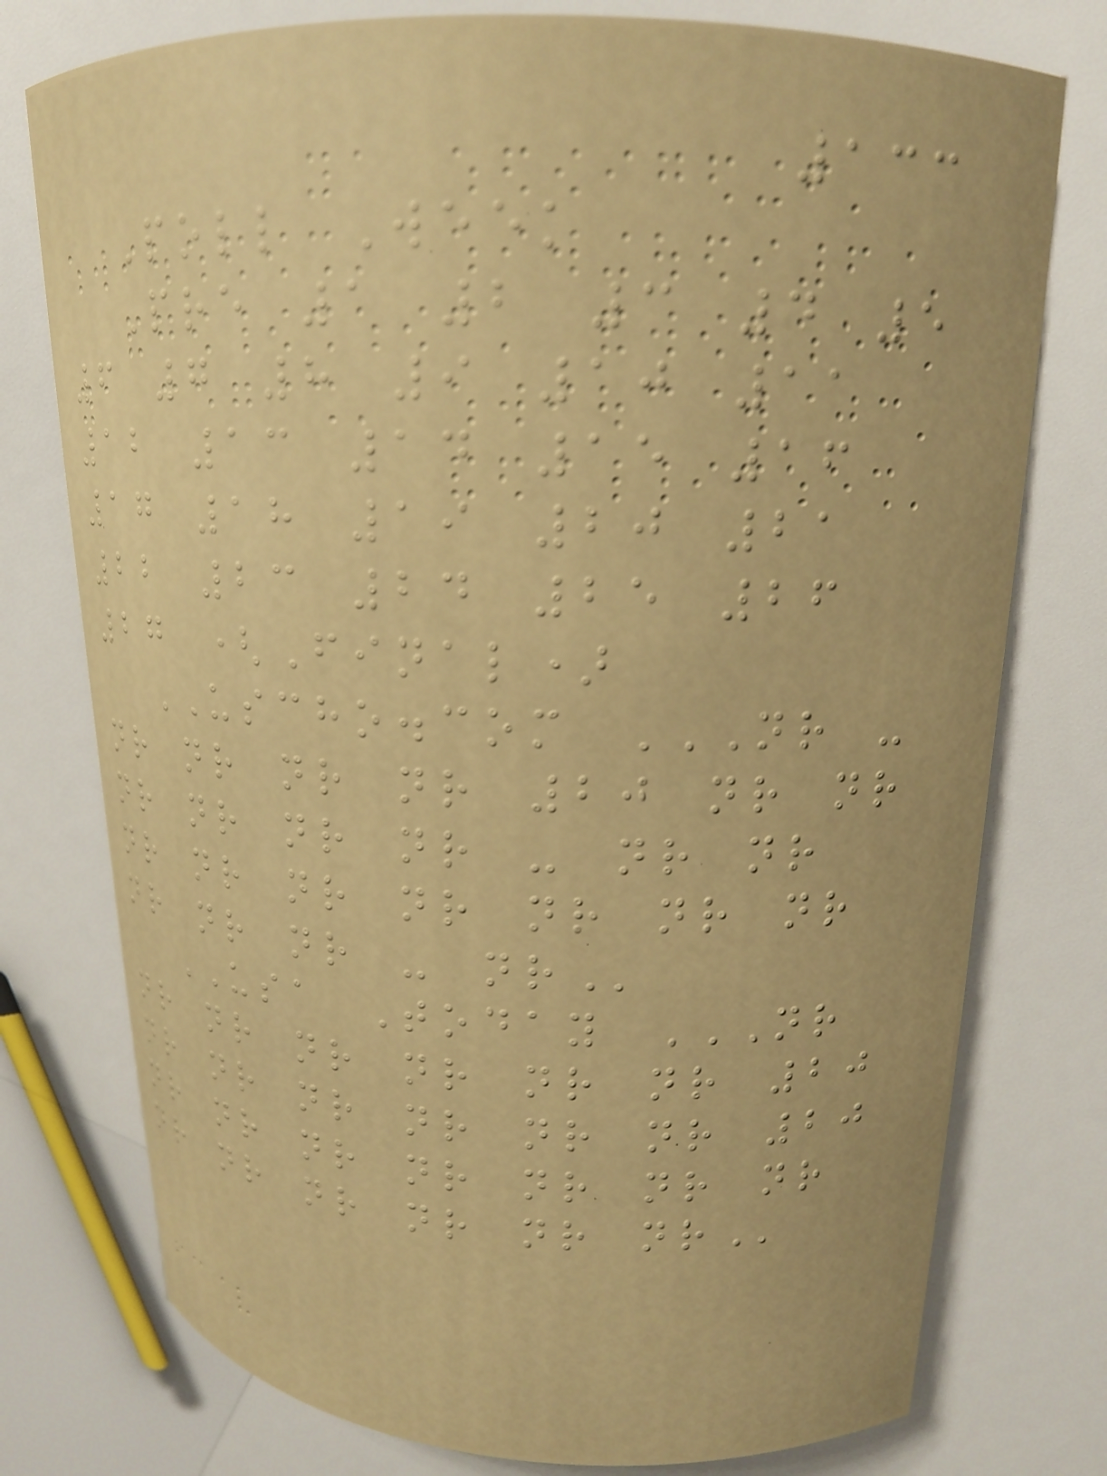133
Poll Week
Pre 1 2 3 4 5
6 7 8 9 10 11
12 13 14 15 16
17 18 19 20 21
22 23 24 25 26
27 (Final)
USCHO.com NR -
NR NR NR NR 20 NR NR
NR NR NR NR - NR NR
NR NR NR NR NR NR NR
NR NR NR - NR
USA Today NR
NR NR NR NR NR NR 20
NR NR NR NR NR NR 20
NR NR NR NR NR NR NR
NR NR NR NR NR NR
